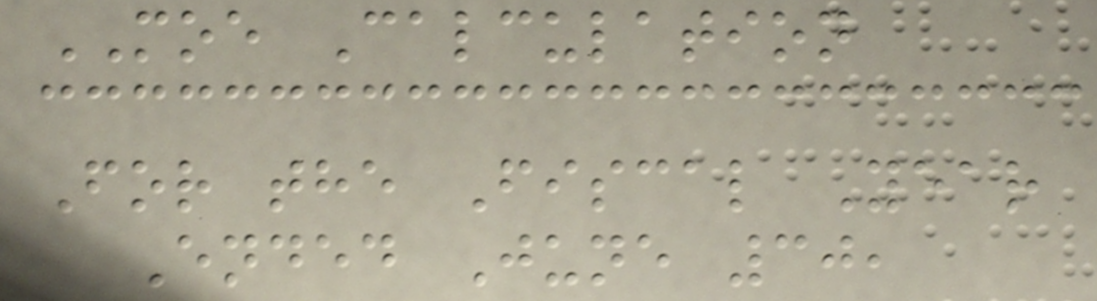MOE Calculation
For the Fiscal Year
Ended June 30,
